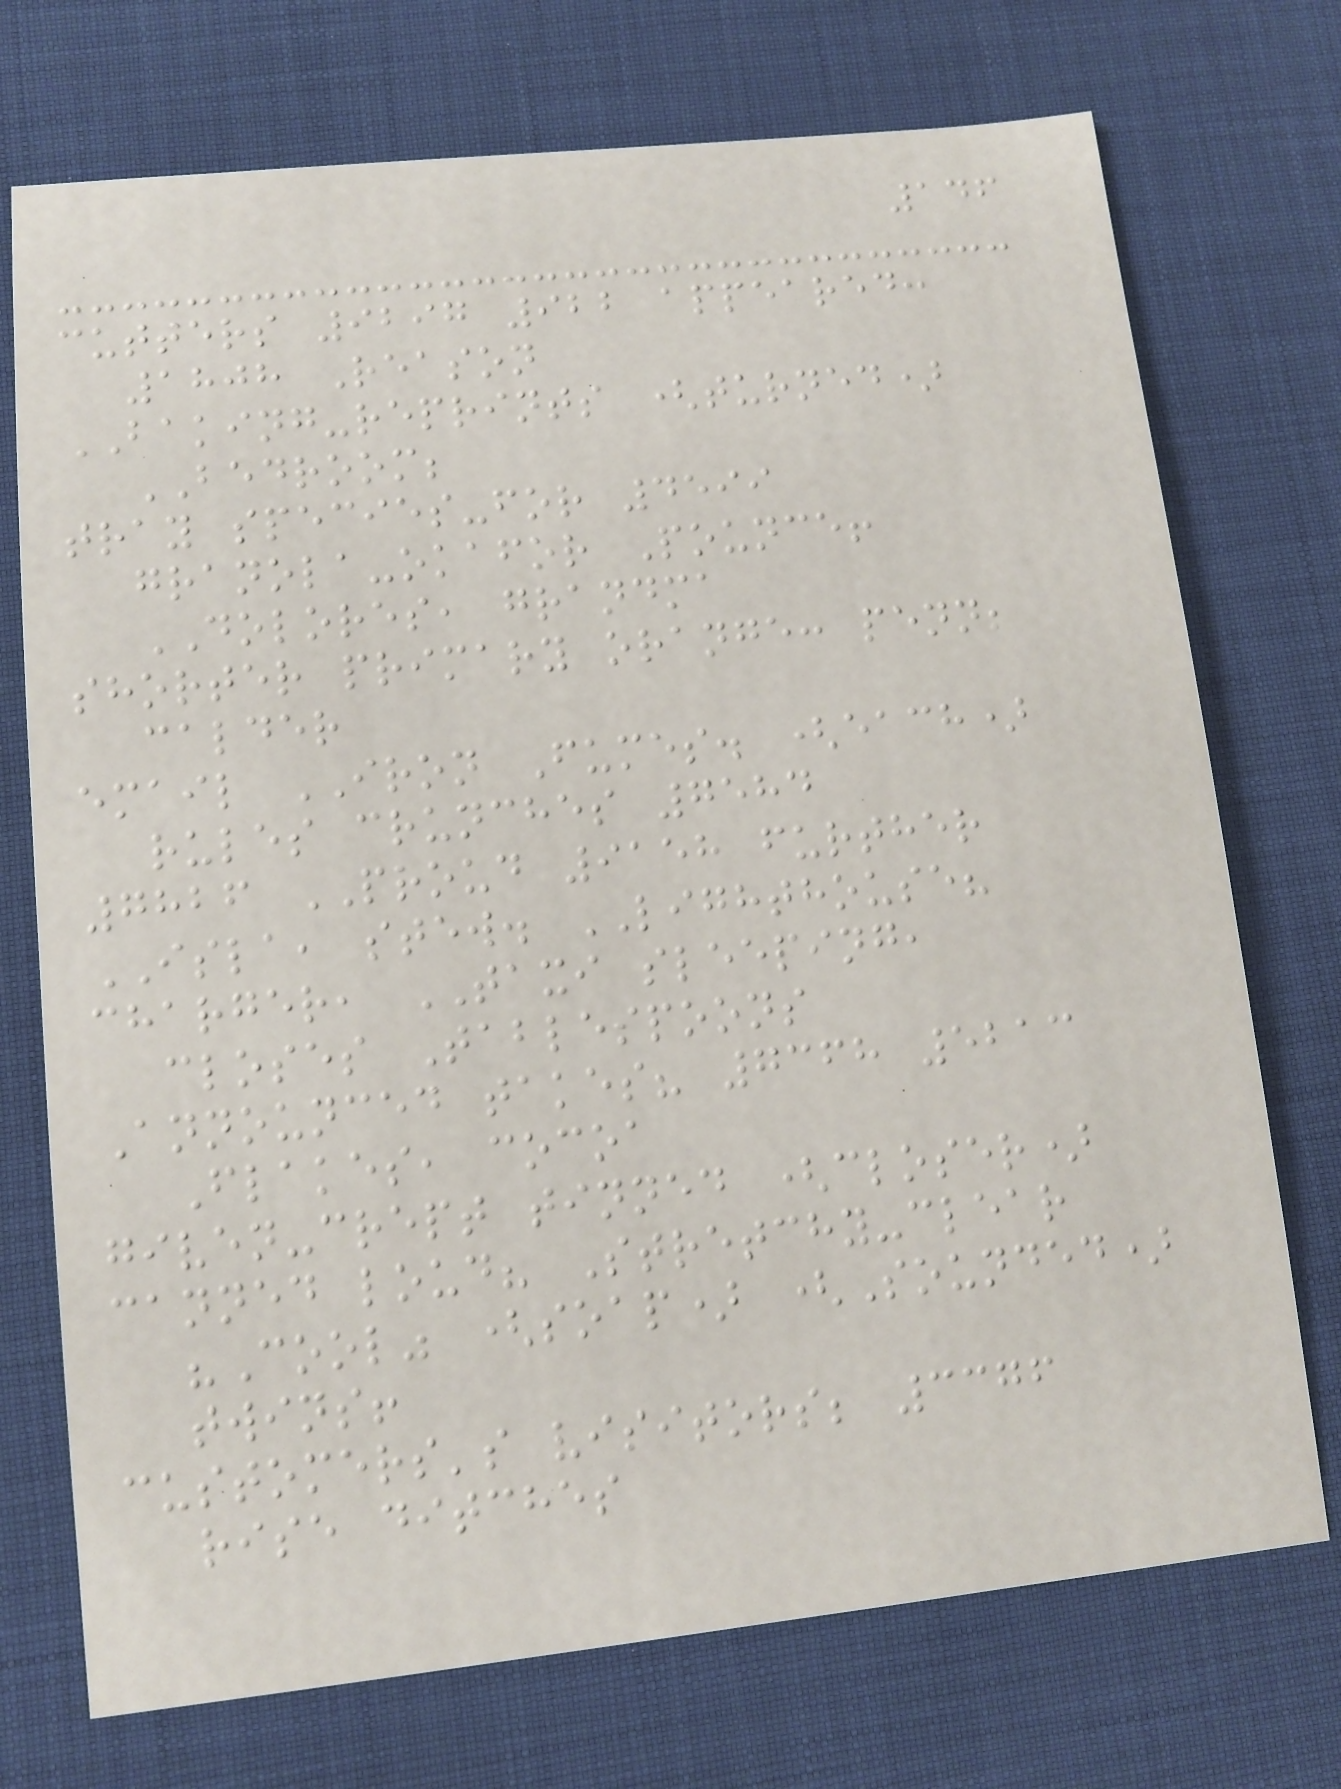146
cutters 9297 922 appeared:
1808 Reason
BAKING-reprints (turned)
BEDROOM;
tray species-for 4599
granola-okafor Pounce!
DOLORES, grandma
shorter primary orange: penn;
calder
email IRON Fumes. (each)
rules crunches 7584
7826 PROUD 9158 further
ISLA, stew. LIGHTHOUSE?
charger, TAXI sleeping,
closes Tablespoons
Announced takes? 7368 5213
Flakes, cocoa
given-crept tinned (closer)
canned loud? Stretchy-clear
"Cool" (soap) (Sounded)
twins!
customers's visitors; 3376
rise ditches
